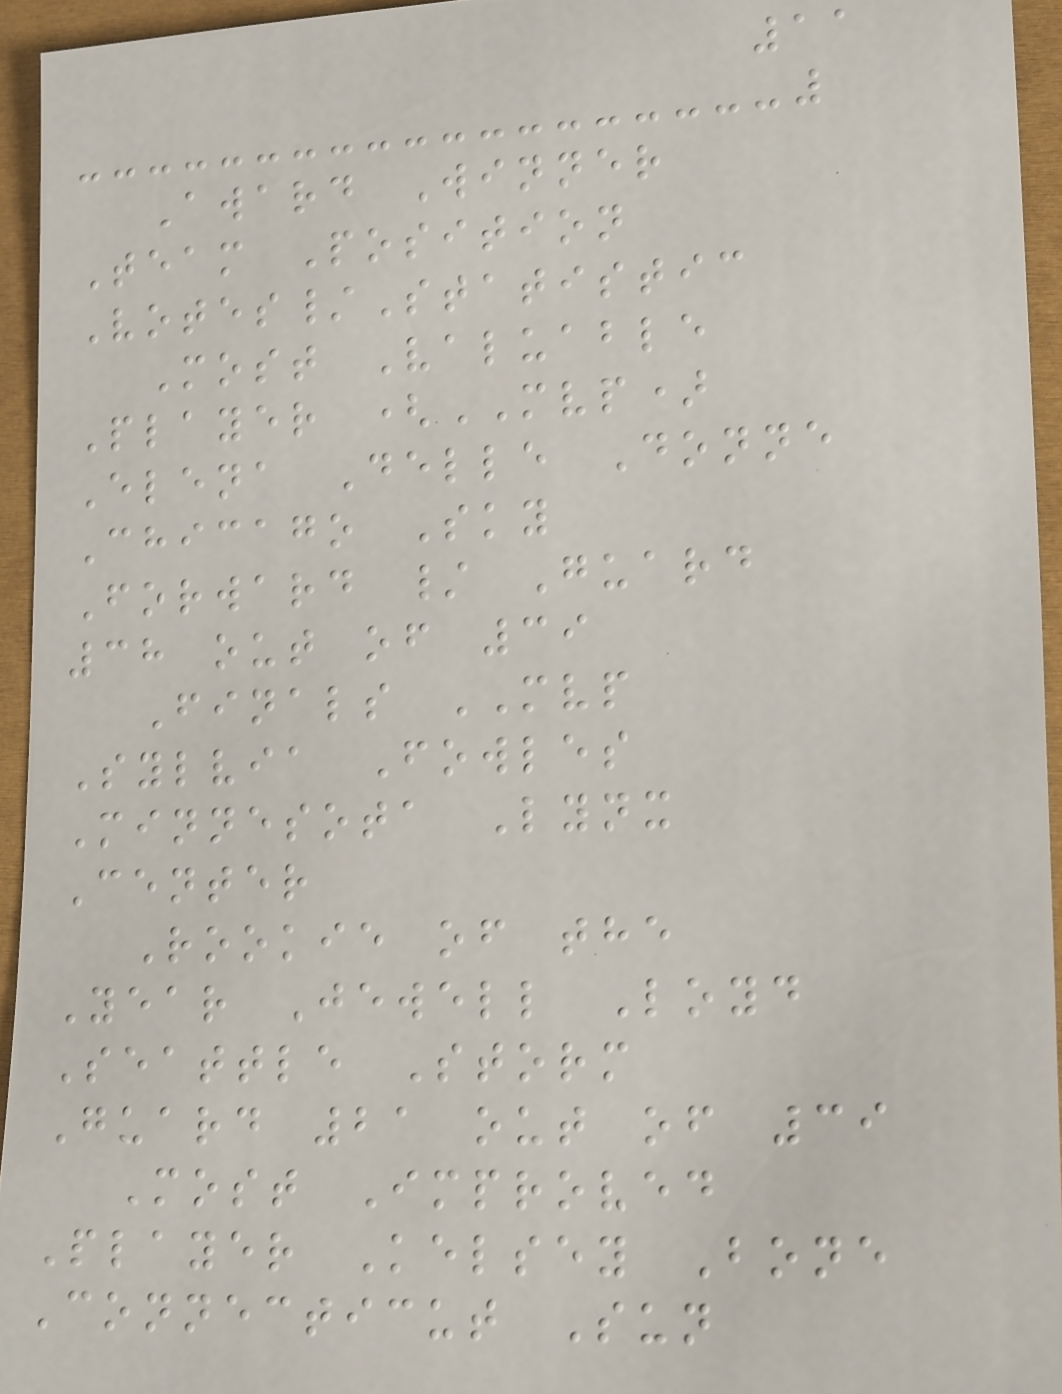11
Award Winner
Team Position
Votes/Statistic
Most Valuable
Player (MVP)
Elena Delle Donne
Chicago Sky
Forward / Guard
38 out of 39
Finals MVP
Sylvia Fowles
Minnesota Lynx
Center
Rookie of the
Year Jewell Loyd
Seattle Storm
Guard 21 out of 39
Most Improved
Player Kelsey Bone
Connecticut Sun
